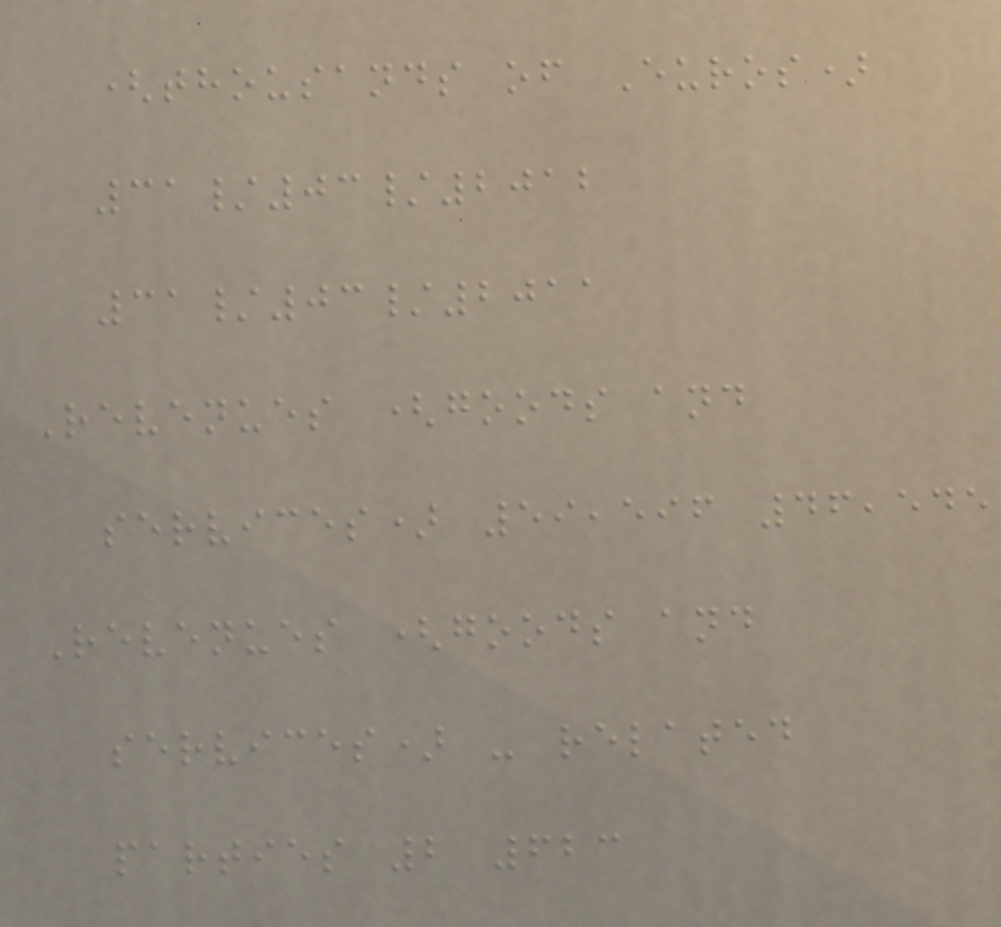(thousands of Euros)
31/03/2012
31/03/2011
Revenues (goods and
services) 59,596 46,545
Revenues (goods and
services) - related
parties 2 623
